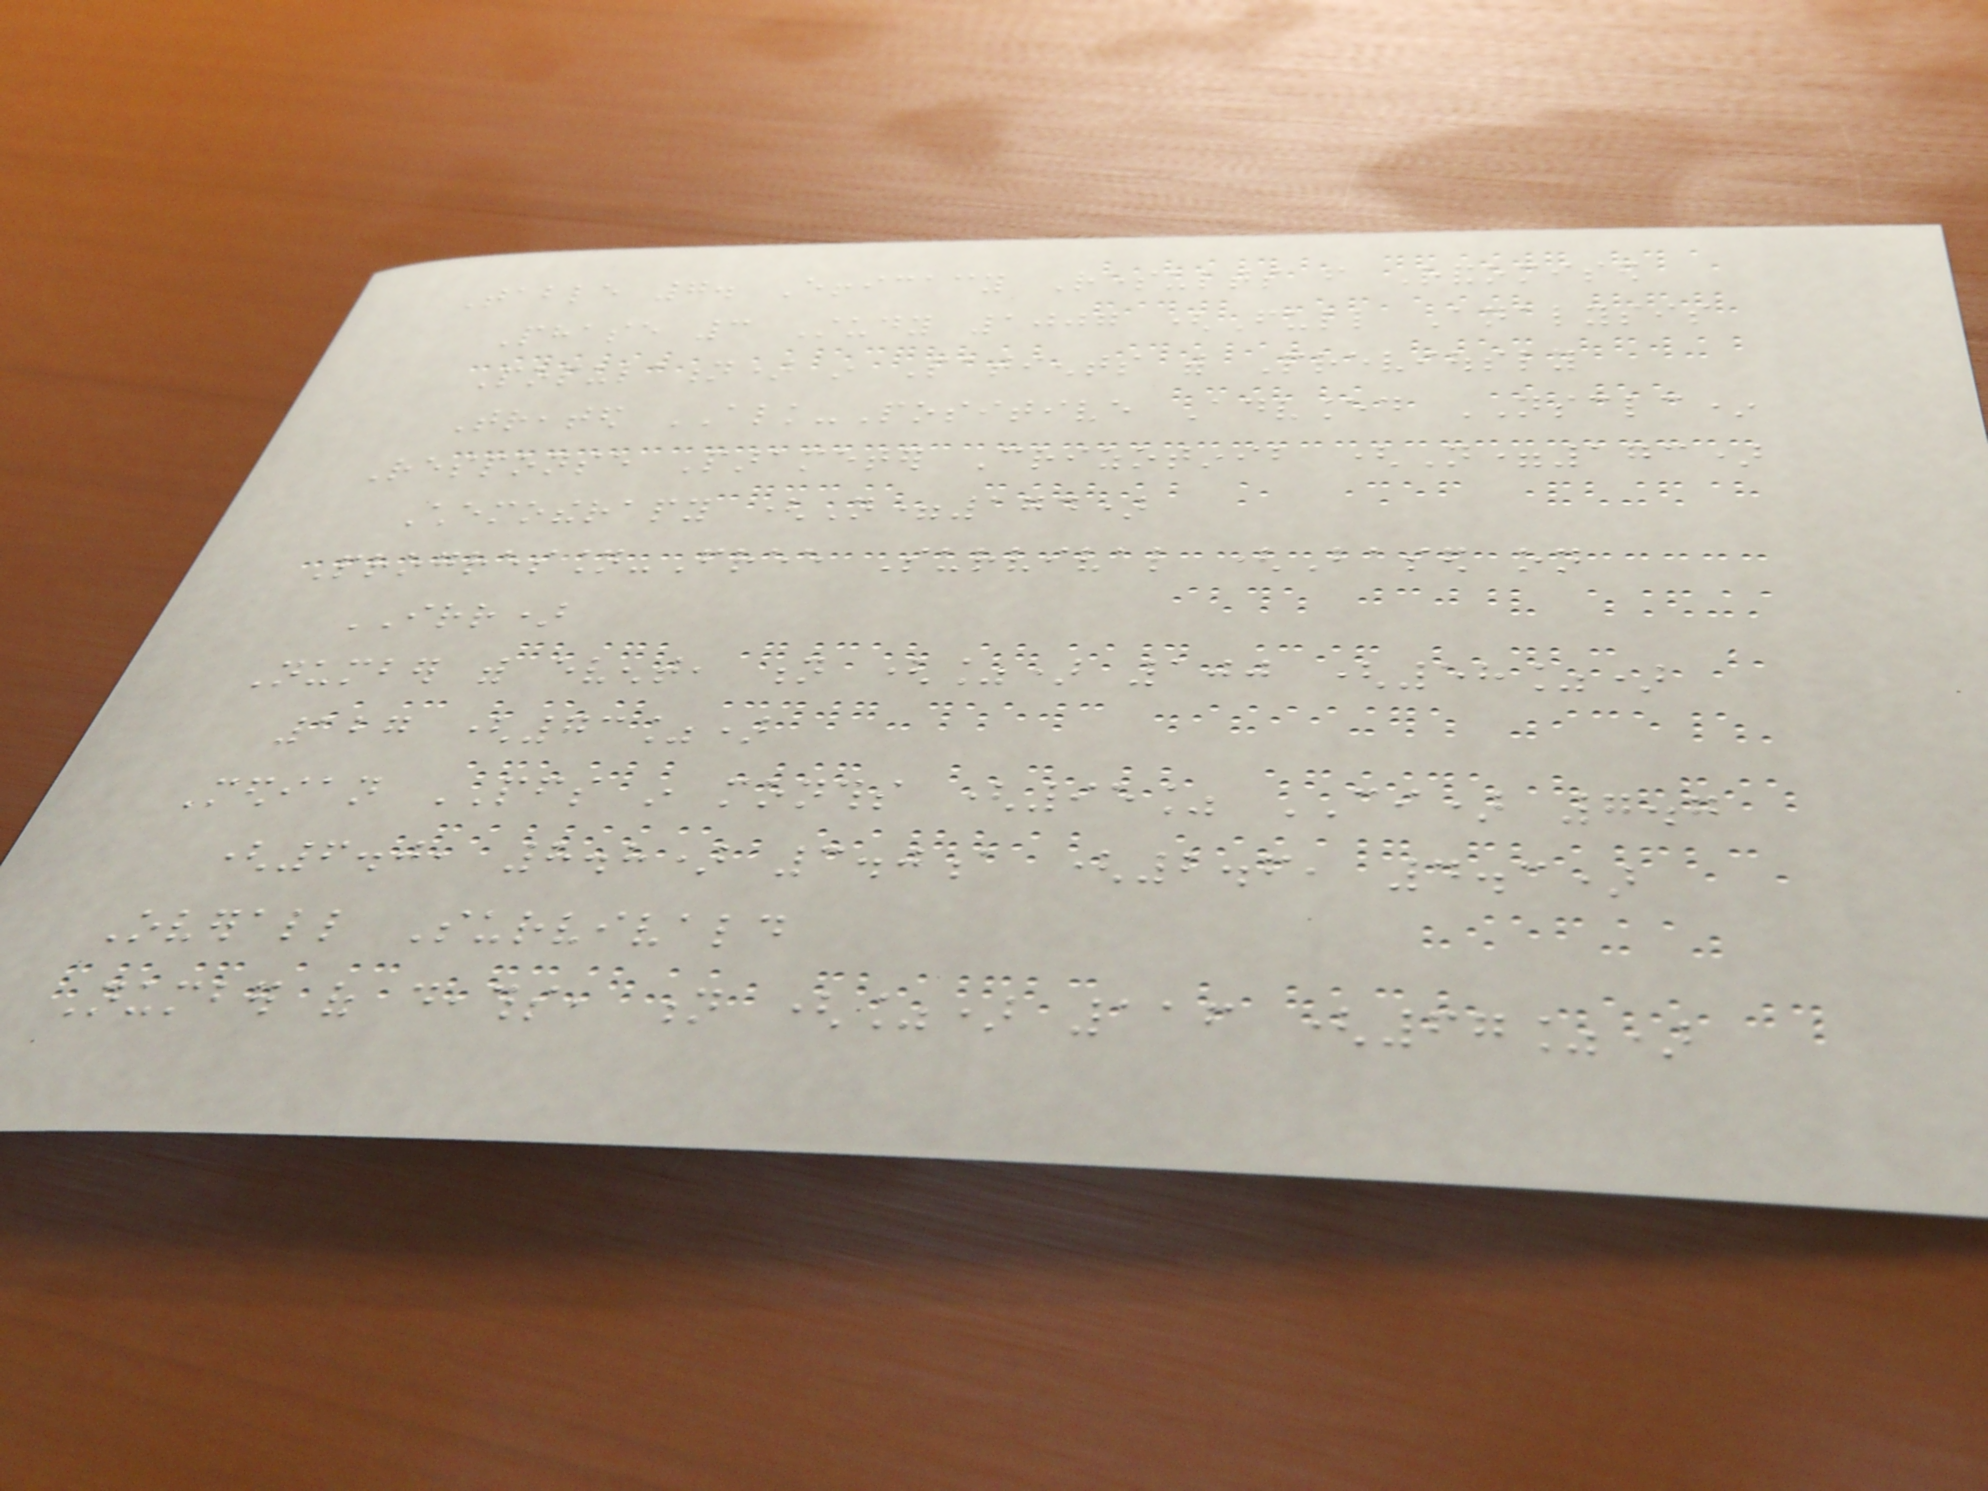Table 7. Efficacy Results from Randomised
Phase 3 Study 1007 (Full Analysis
Population) in Patients with Previously
Treated ALK-Positive Advanced NSCLC*
Response Parameter Crizotinib (N=173)
Chemotherapy (N=174)
Progression-Free Survival (Based on
IRR)
Number with event, n (%) 100 (58%)
127 (73%)
Median PFS in months (95% CI) 7.7
(6.0, 8.8) 3.0a (2.6, 4.3)
Overall Survivald
Number of deaths, n (%) 116 (67%)
